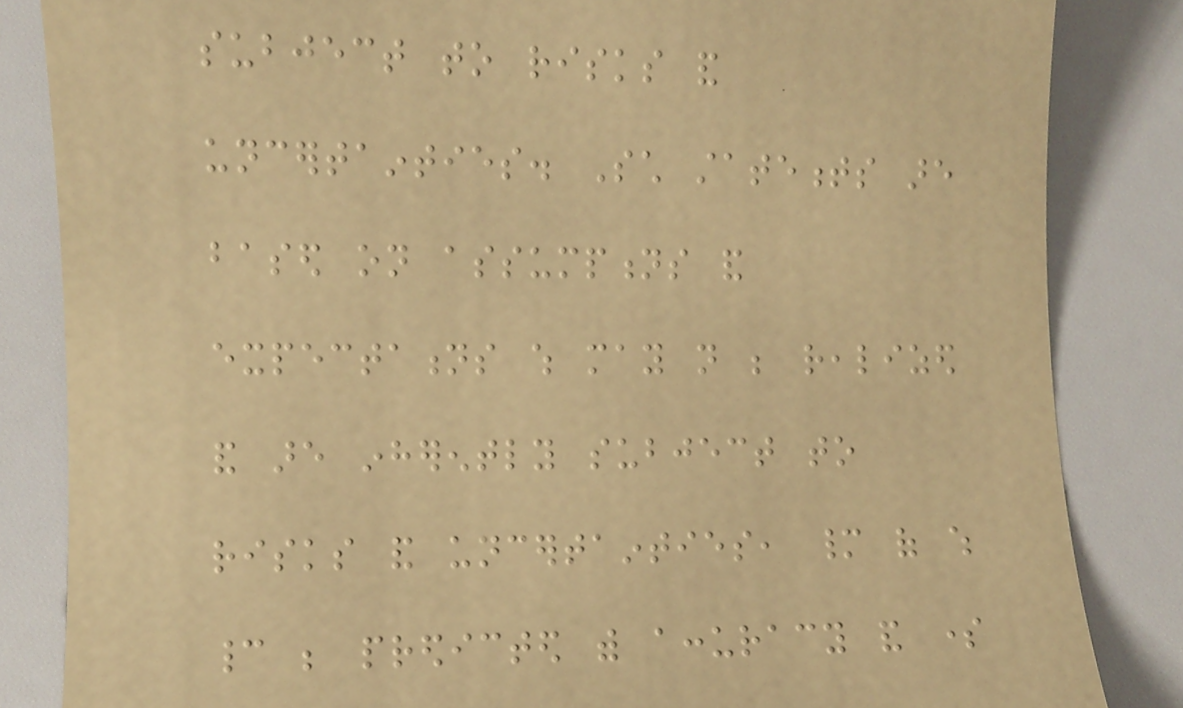subject to risks and
uncertainties. Such statements are
based on assumptions and
expectations which may not be realized
and are inherently subject to
risks and uncertainties, many of which
cannot be predicted with accuracy and some
